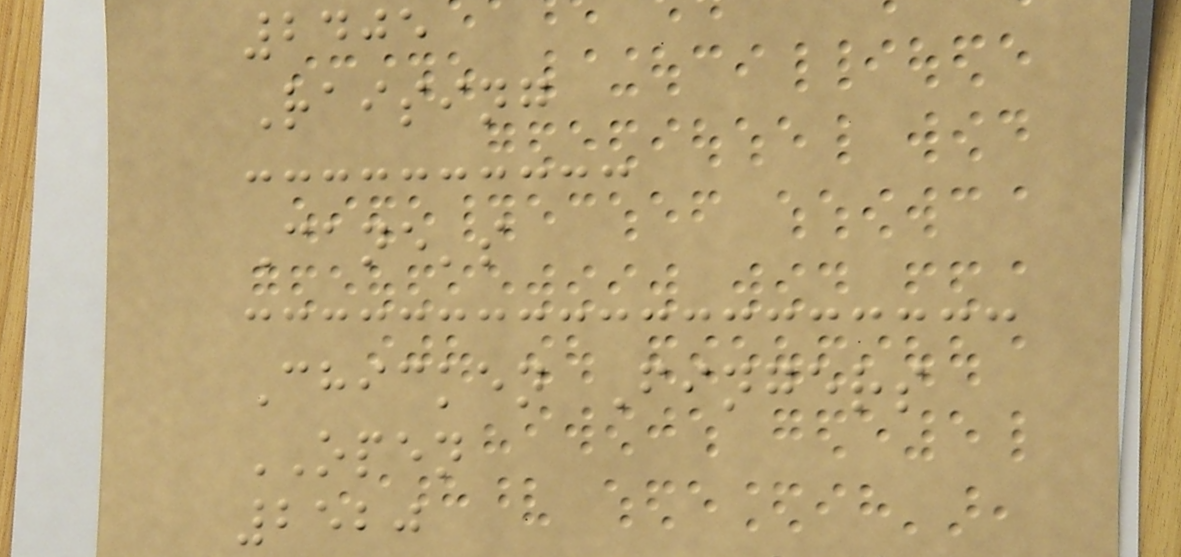2405
Raising
Cane's
Chicken Fingers
OPEN
2520
